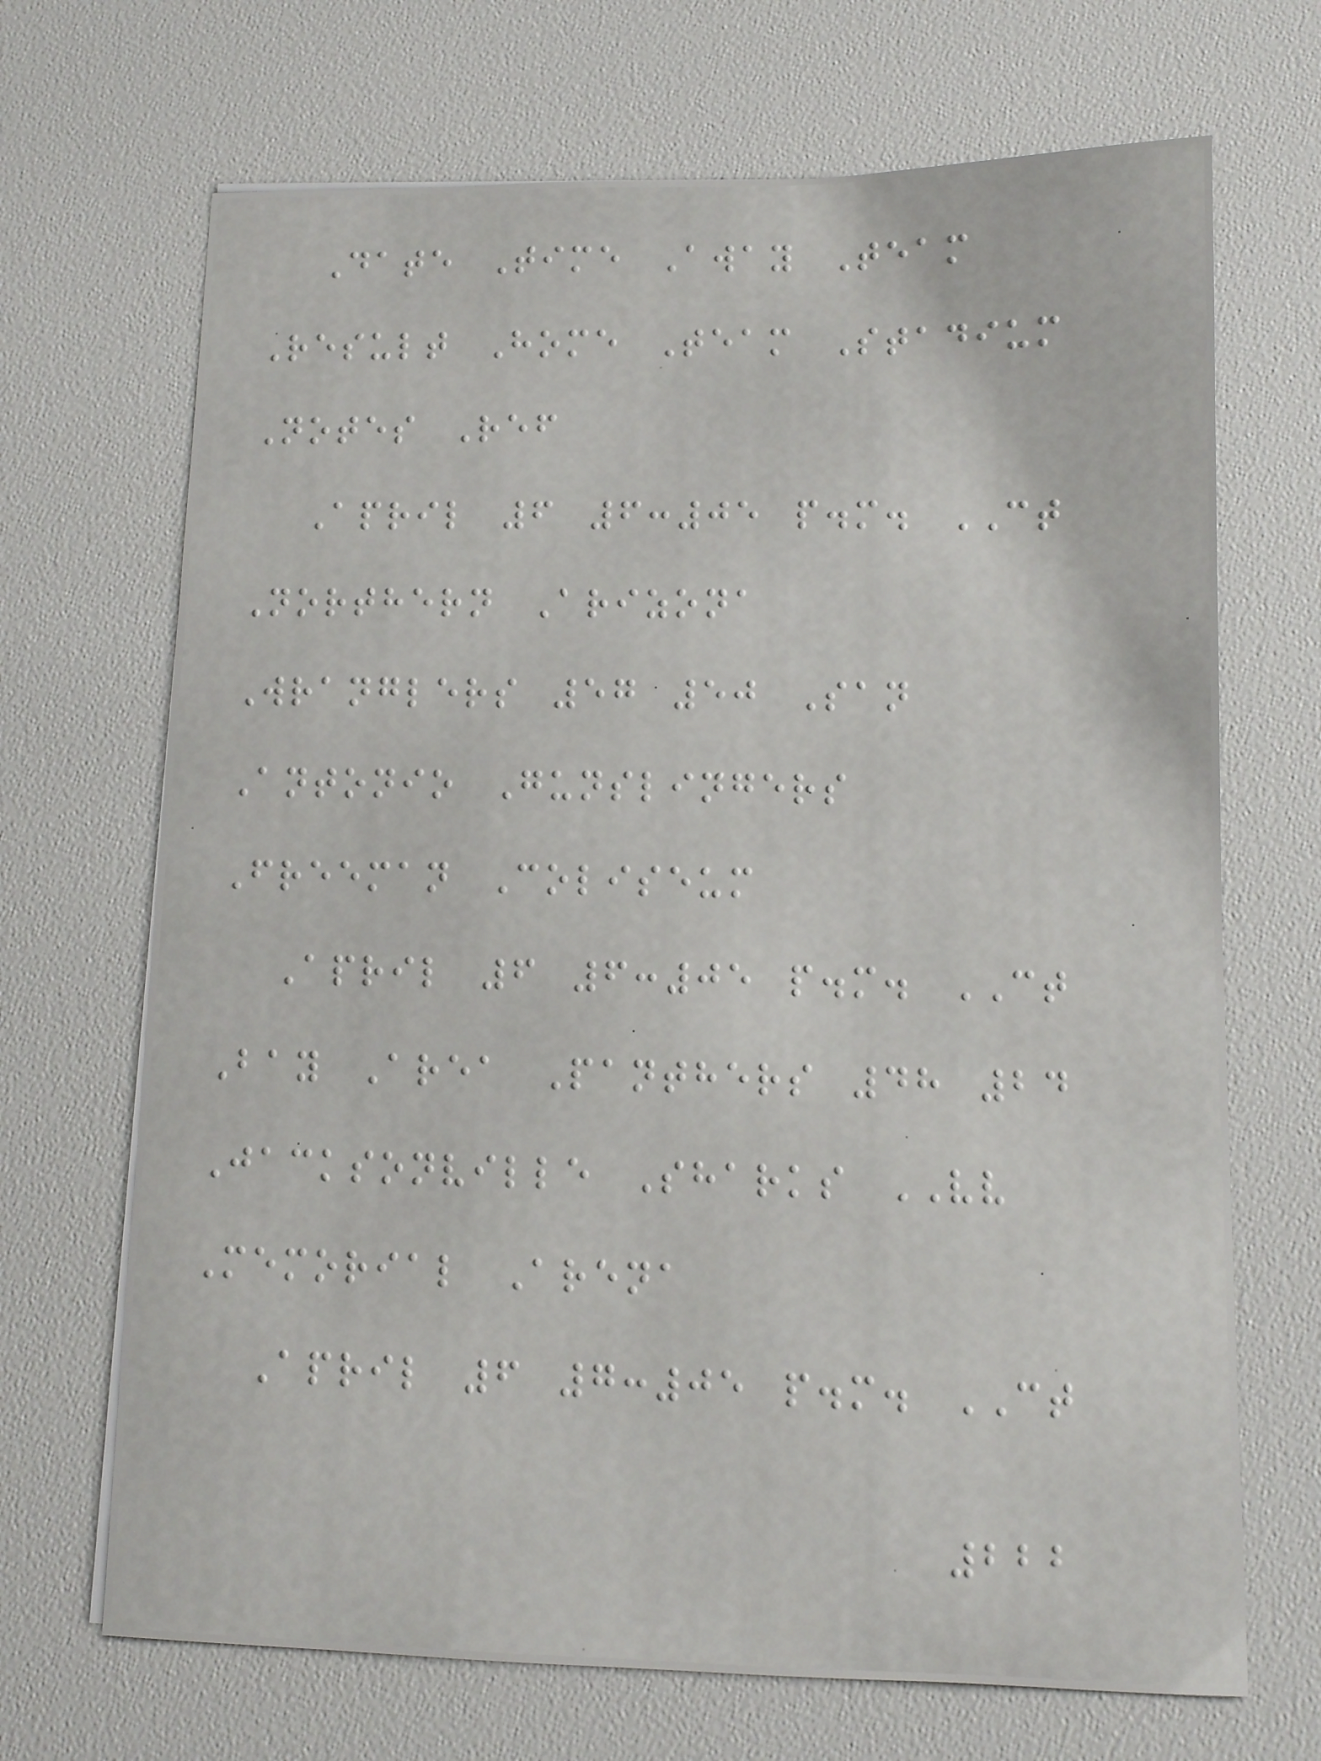Date Time Away Team
Result Home Team Stadium
Notes Ref
April 6 6:05 p.m. CT
Northern Arizona
Wranglers 57 50 San
Antonio Gunslingers
Freeman Coliseum
April 6 6:05 p.m. CT
Bay Area Panthers 48 24
Jacksonville Sharks VV
Memorial Arena
April 6 7:05 p.m. CT
222
